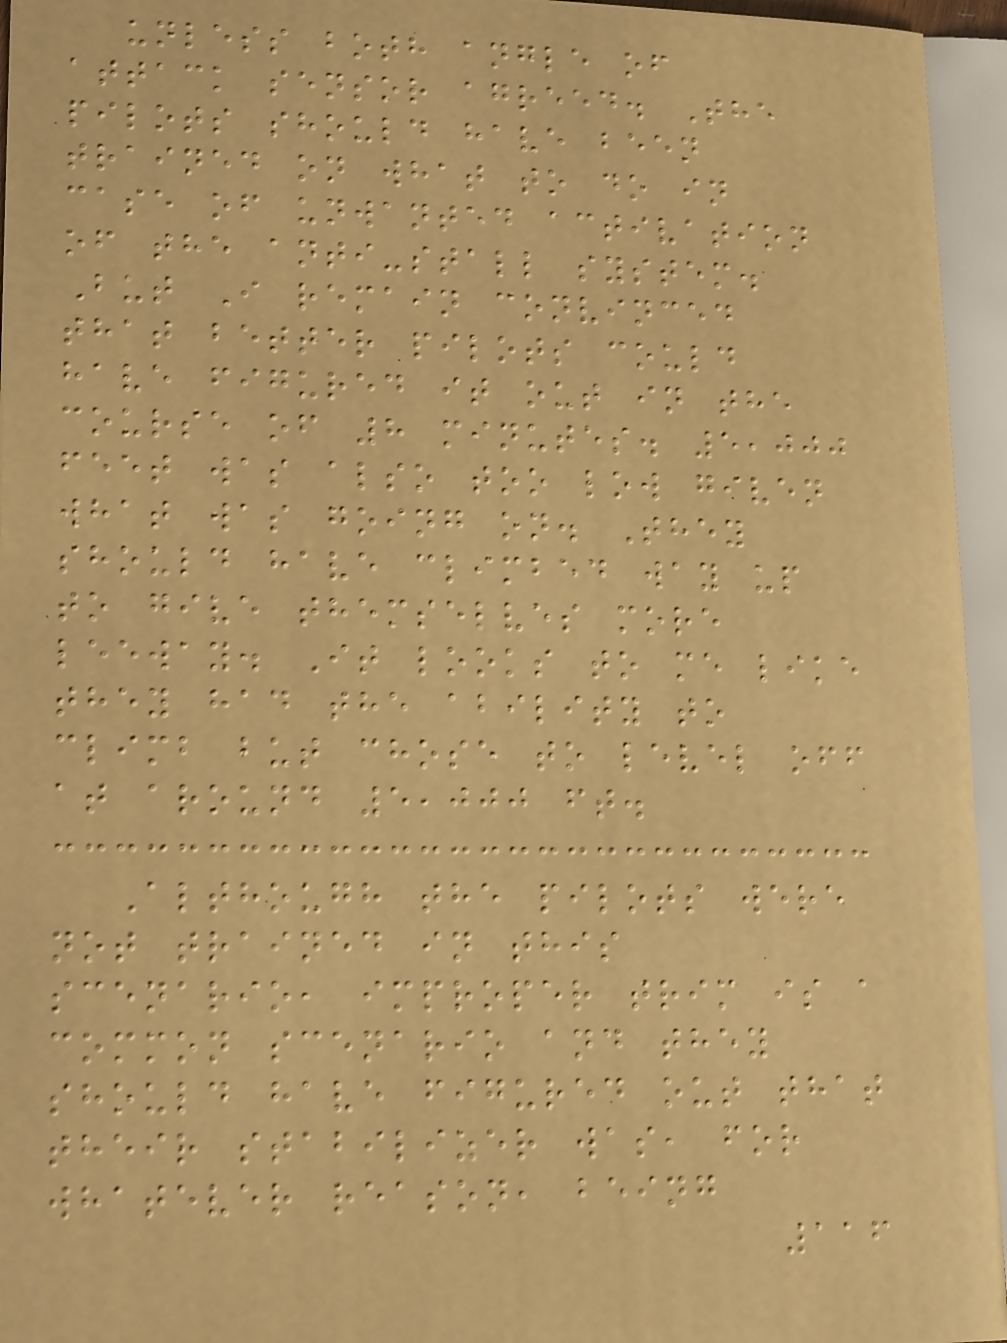unless both angle of
attack sensor agreed. The
pilots should have been
trained on what to do in
case of unwanted activation
of the anti-stall system.
But I remain convinced
that better pilots could
have figured it out in the
course of 8 minutes. 5,000
feet was also too low given
what was going on. They
should have climbed way up
to give themselves more
leeway. It looks to me like
they had the ability to
climb but chose to level off
at around 5,000 ft.
Although the pilots were
not trained in this
scenario, improper trim is a
common scenario and they
should have figured out that
their stabilizer was, for
whatever reason, being
116
